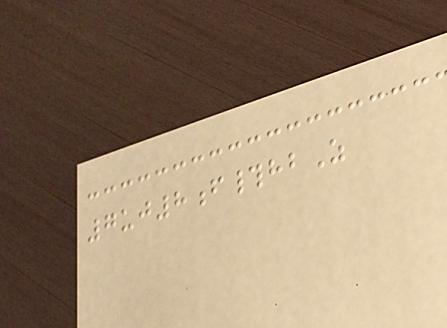7uj8f#hbZ
